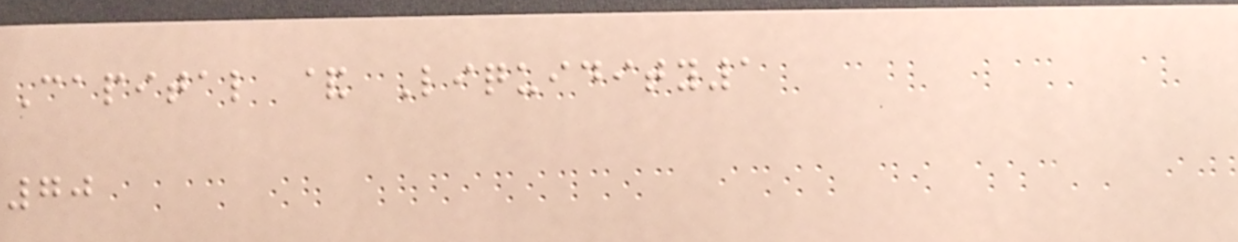Capital & Liquidity1
70
